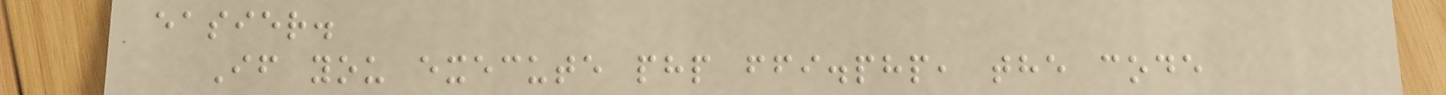easier.
If you execute php ffi.php, the code
